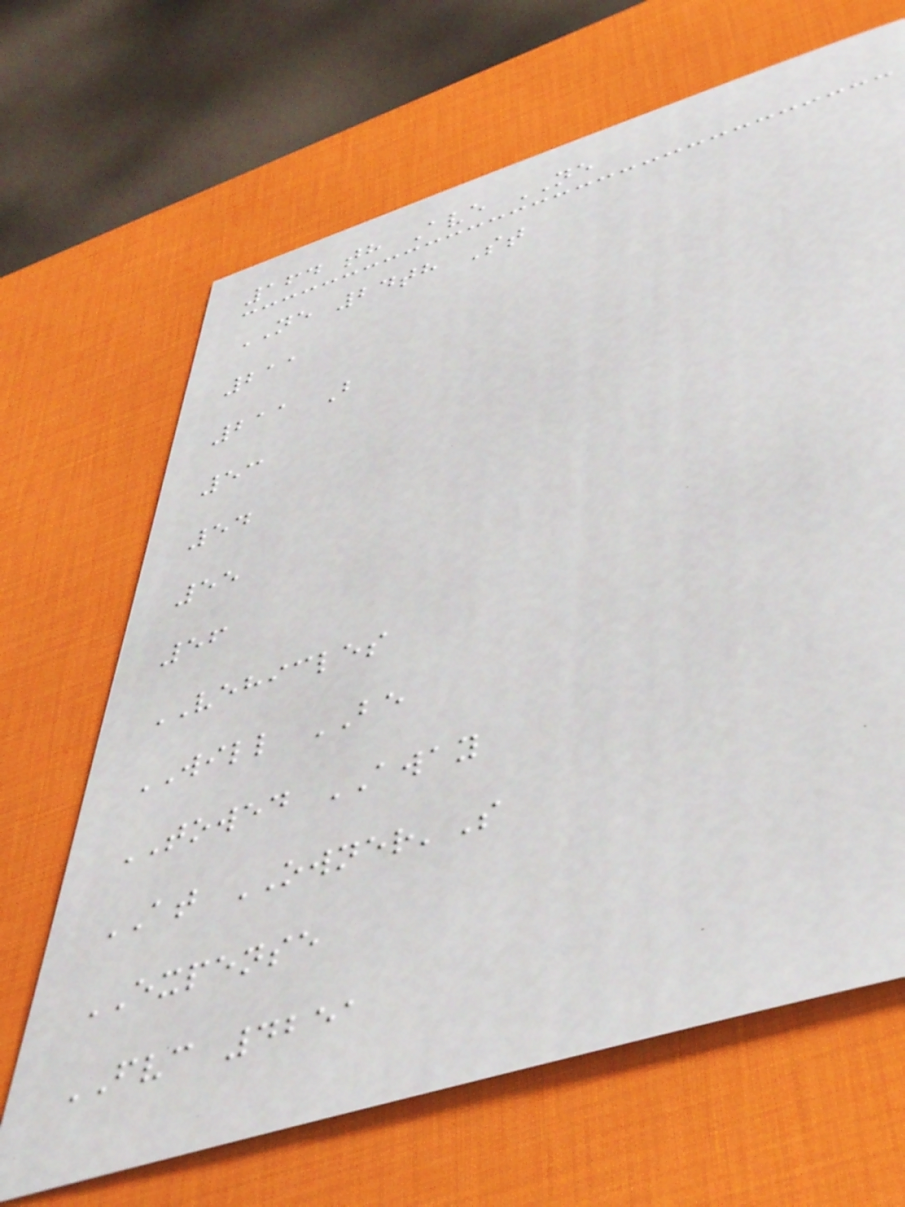164 th Ave NE
NE 24th St
211
211 B
53
54
55
56
VEHICLES
WILL BE
TOWED AWAY
AT OWNER'S
EXPENSE
FVC 4251
